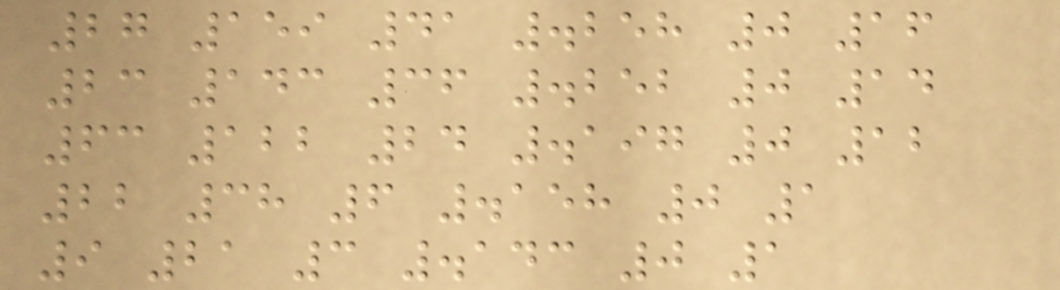27 159 41 .258 0 16
23 143 36 .252 0 14
63 122 24 .197 0 12
22 38 6 .158 0 1
9 21 3 .143 0 1
